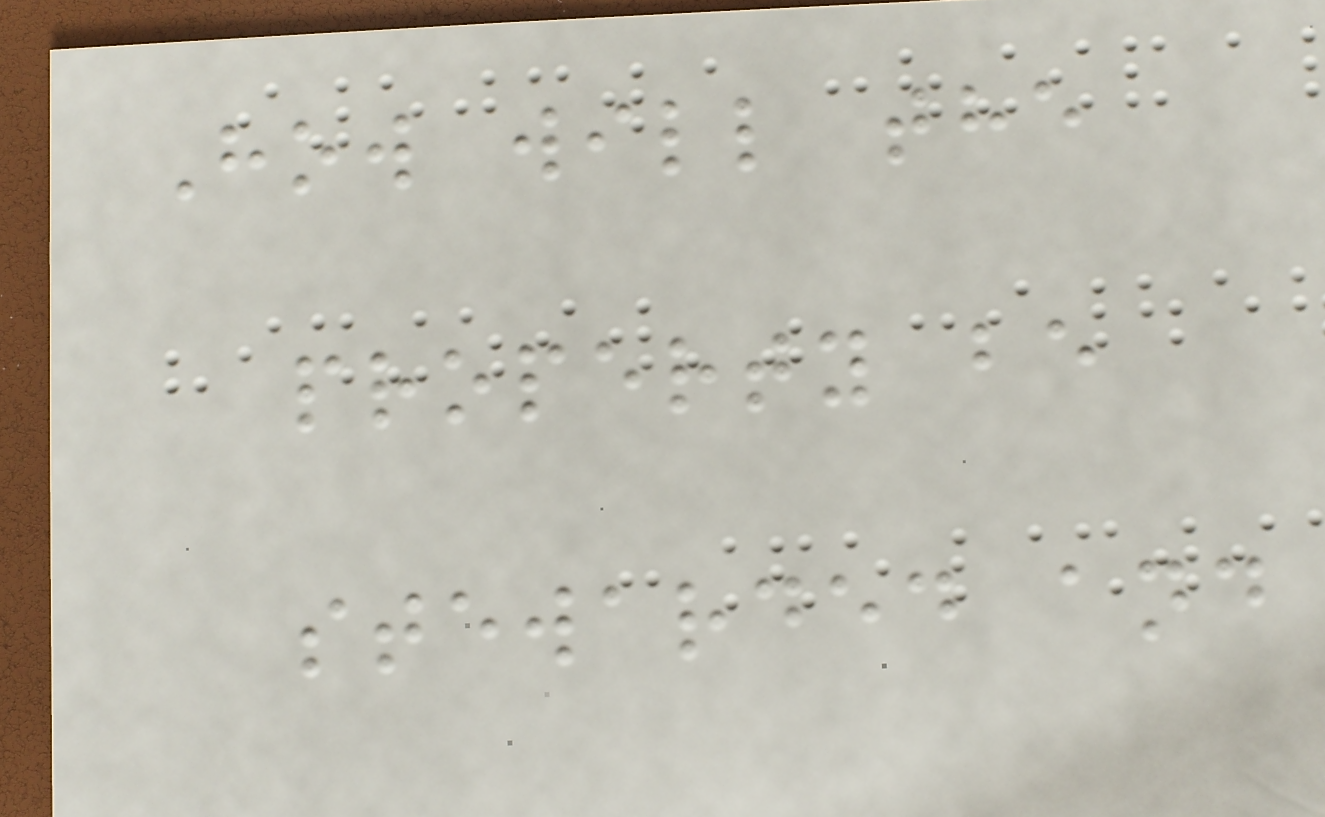How will the
property be
stewarded and
